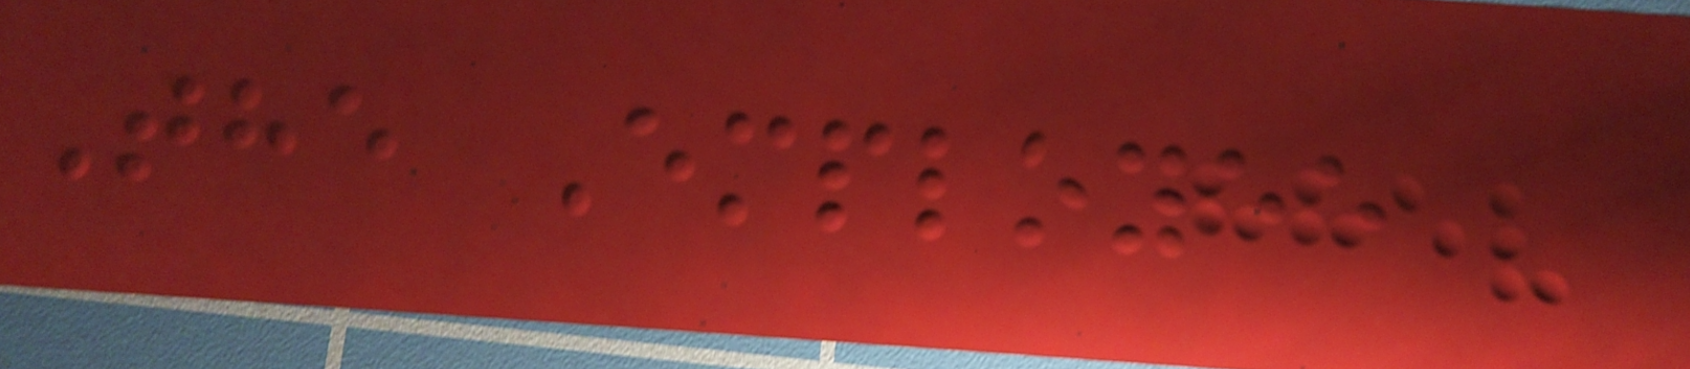The Employee
